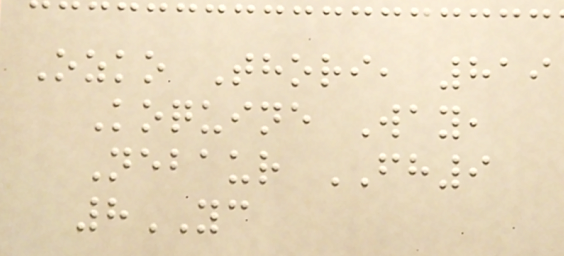Ozko Thori, 819
Koquine Way,
Nebaur FH9
8YC
